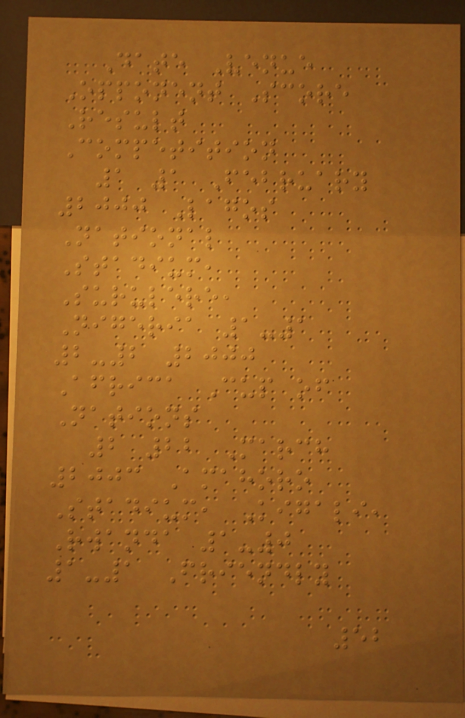Date Venue
Opponent Score
Result
Competition
1 1 February
2000 Lagos
National
Stadium,
Surulere,
Nigeria 1-1
2-2 2000
Africa Cup of
Nations
2 22 March
2003 Amahoro
Stadium, Kigali,
Rwanda 1-0
1-1 Friendly
52
